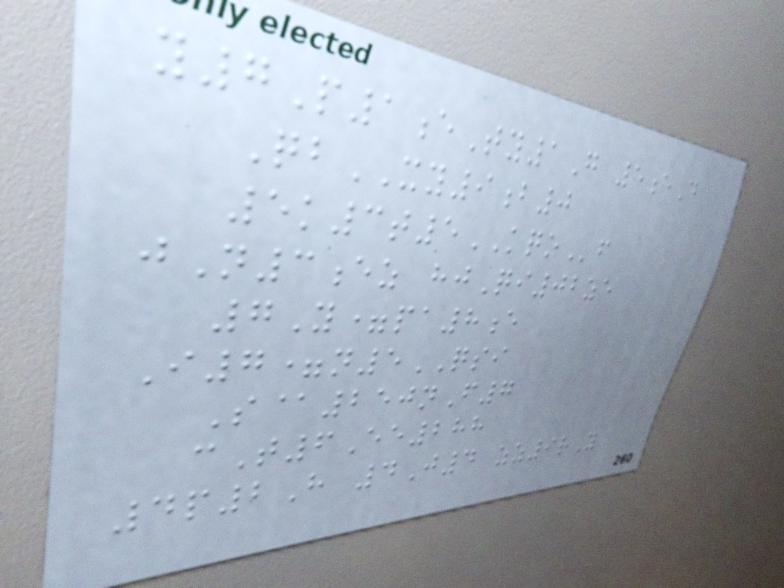y7P1eTy1G 5eD
QbXY9b0
5k3t5KQOf
jN3ez hjQi02ze
7Y=pa8e
I7=n5QSI
S@250nF7
cT6Ee288
4p2H 4J4 zz9rY
